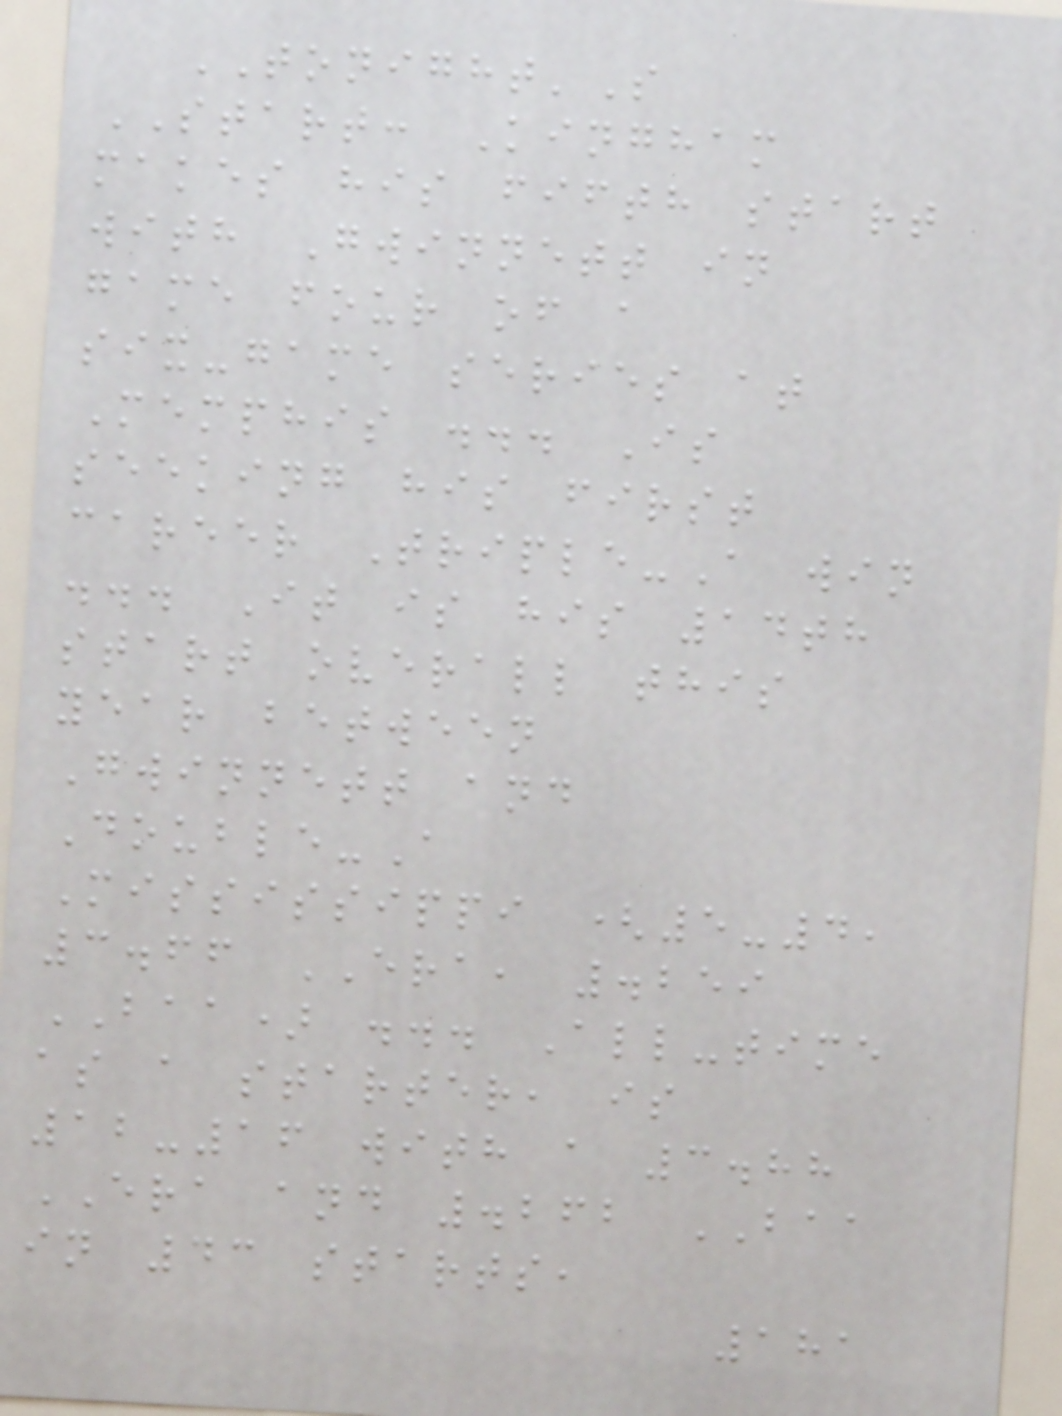TONIGHT'S
START: Kingham
makes his fifth start
with Gwinnett in
game four of a
six-game series at
Memphis ... Is
seeking his first
career Triple-A win
... It is his 14th
start overall this
year between
Gwinnett and
Double-A
Mississippi (5-4,
3.66 ERA, .259
BAA) ... All-time
as a starter, is
12-16 with a 3.88
ERA and .262 BAA
in 43 starts,
181
